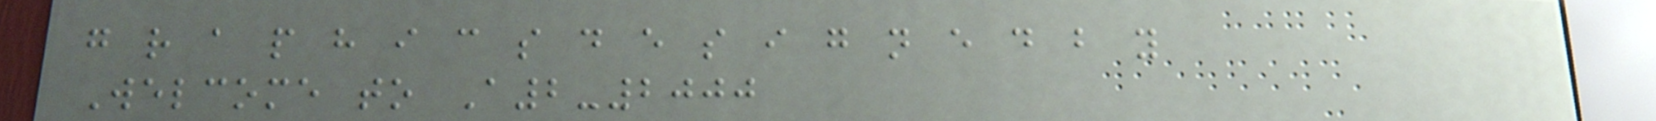g r a p h i c s d e s i g n e d b y
Welcome to A2-2000
